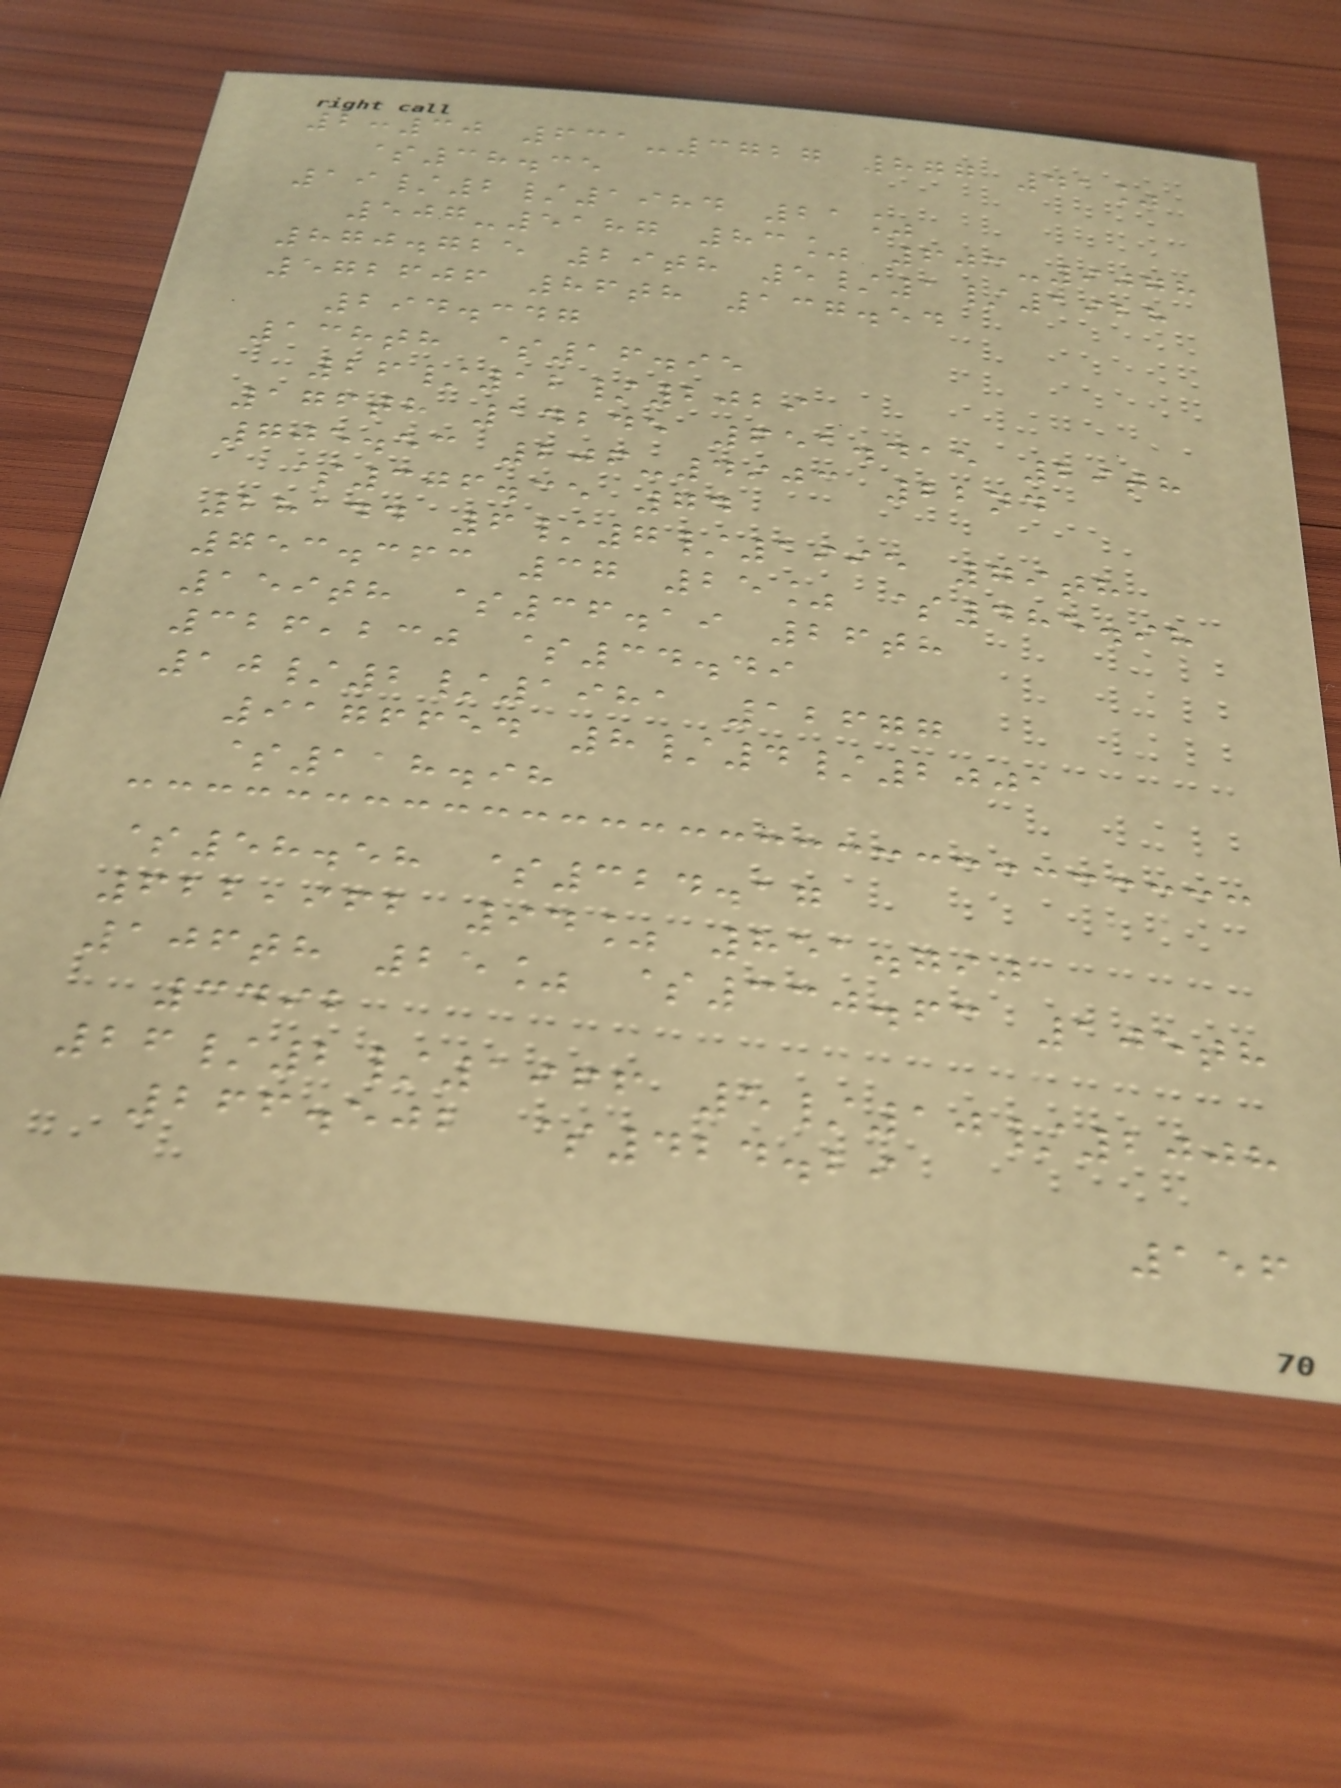2:30 631-3727 877 41%
$38.35
19/2/1984 21%
507-5187 83% 603-9078
870.725 29th 5/1/1928
572606 86th 137.54
294.347
138th $16.95
26/12/2029
176th 14245 651.415 29th
705.53 206-4903 22nd
$376.35 74
28144 6/7/1995 79th
753.363 37 25% $485.98
159th $36.19 26th
326,230 $34.49
10/2/1981 12677
9176654 8/4/2001
$118.98
$58.58 $324.17
622,962 94% 851.790
106th 25% $330.63 105th
3492
26/2/1966 5/10/2008
266.502 $424.29
156
